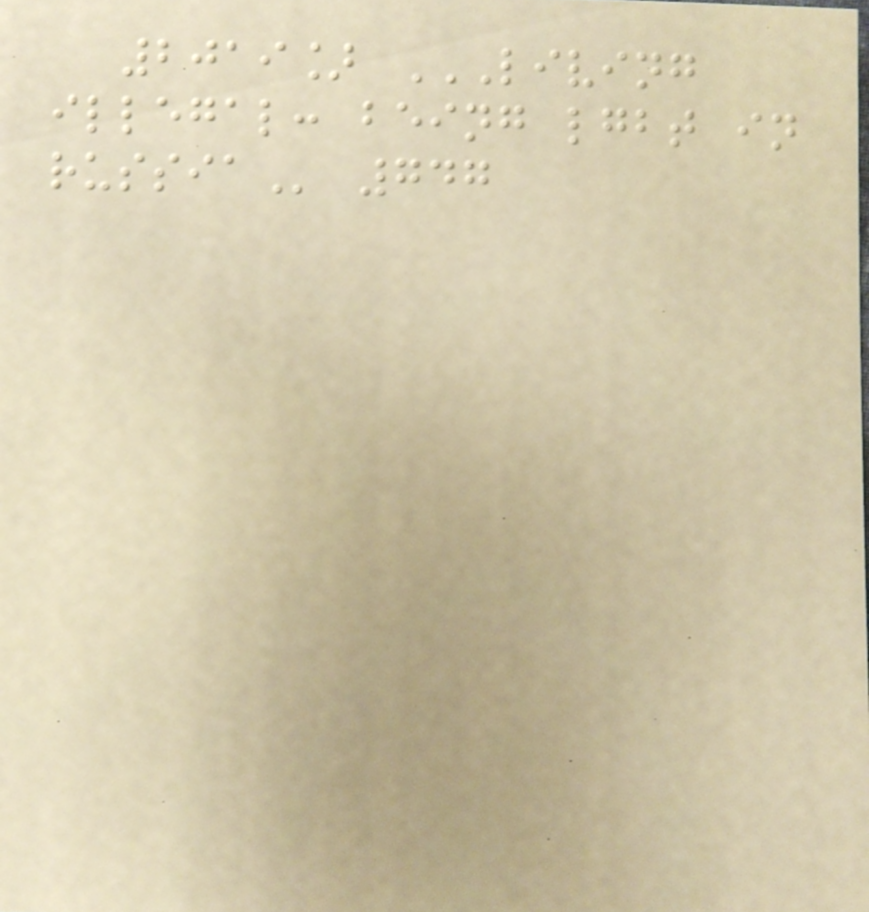2019] LIVING
ILLEGAL: BEING LGBT IN
RUSSIA 747
